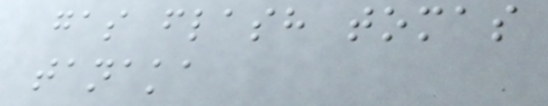gas flash tomas
tanaka
